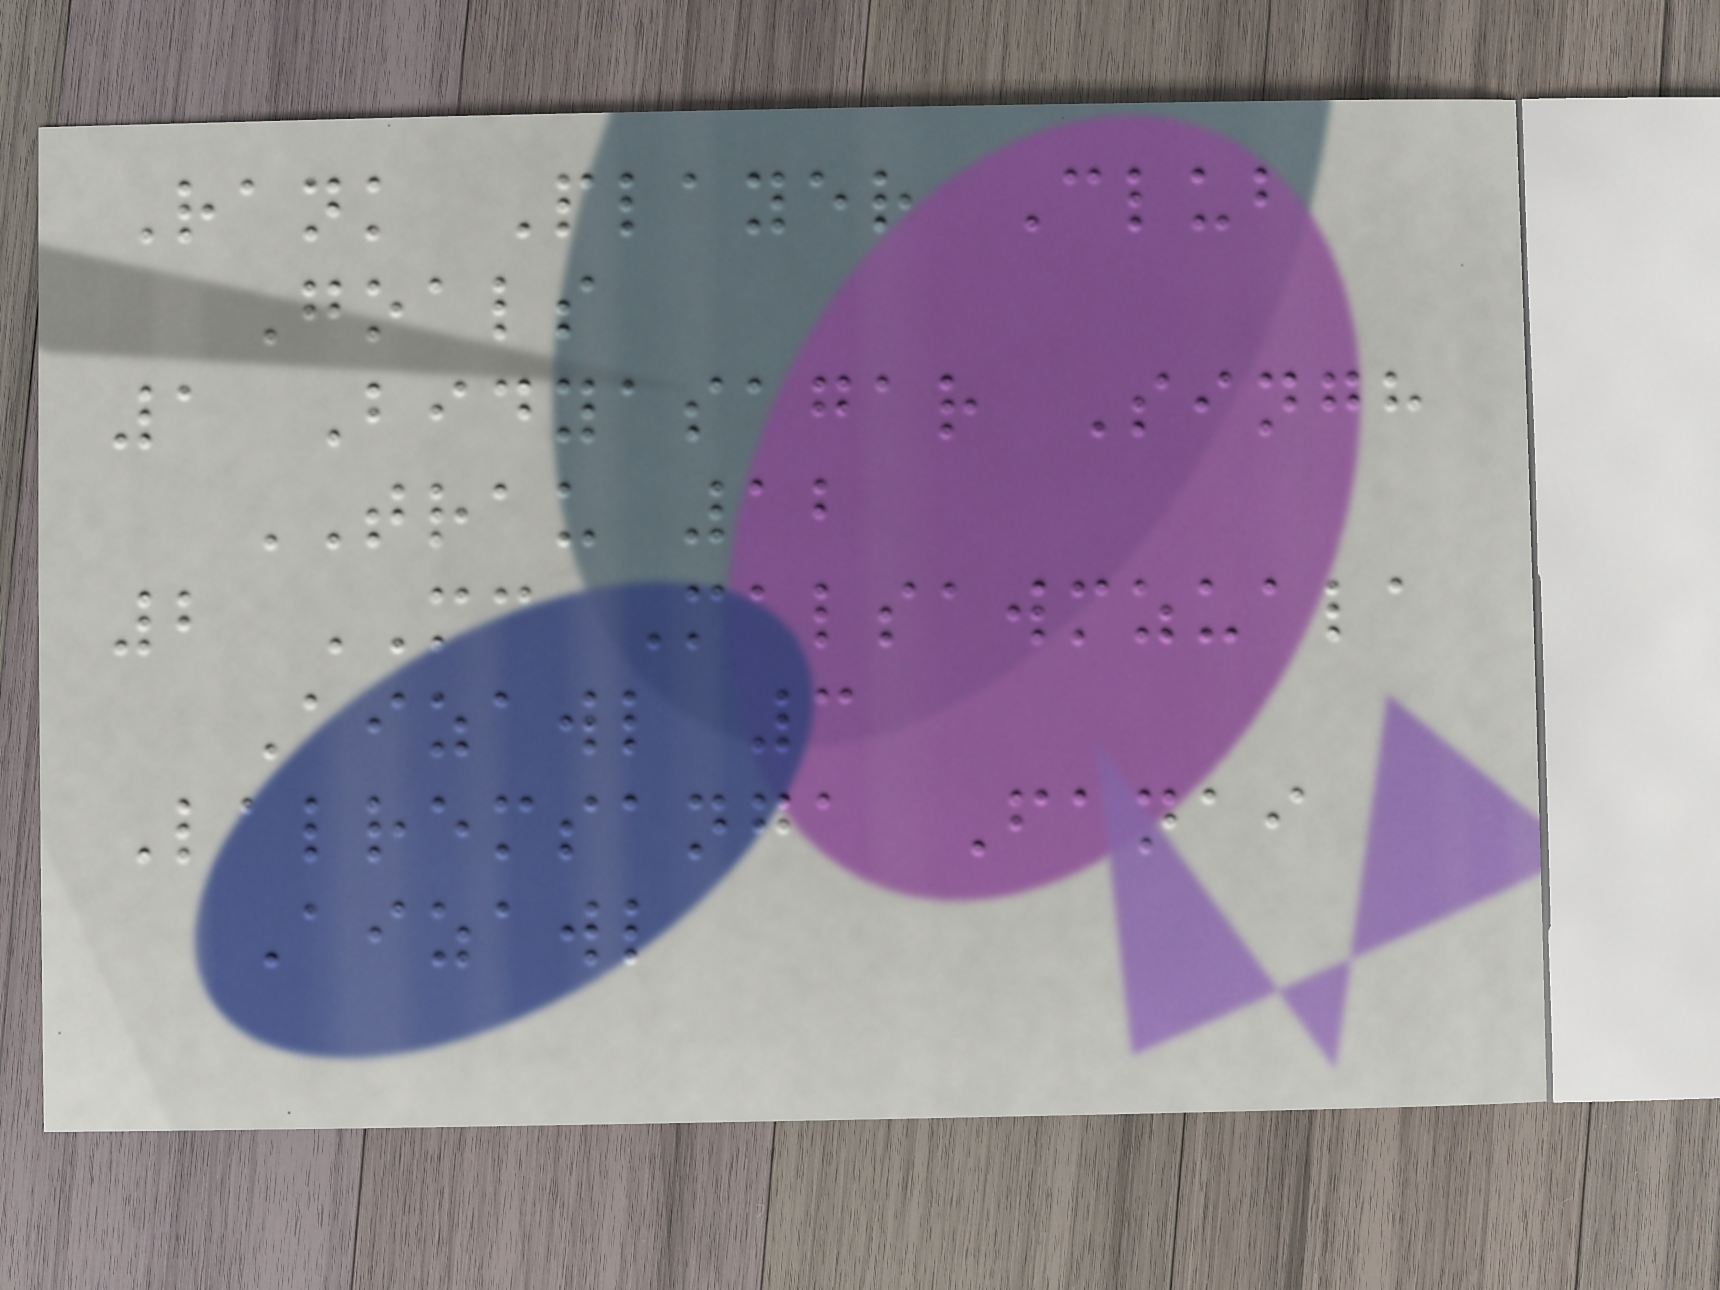Rank Player Club
Goals
1 Bidyasagar Singh
TRAU 12
2 MC Malsawmzuala
Aizawl 3
Lalremsanga Fanai
Aizawl
